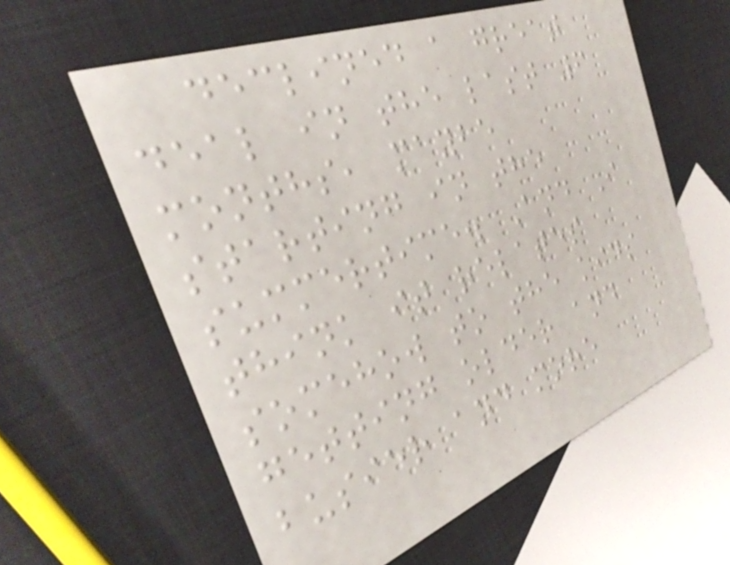declined a great
deal in the last 6
months, maybe
starting in the
summertime. And I
think it relates
somehow to the kids
getting older and
busier and more
